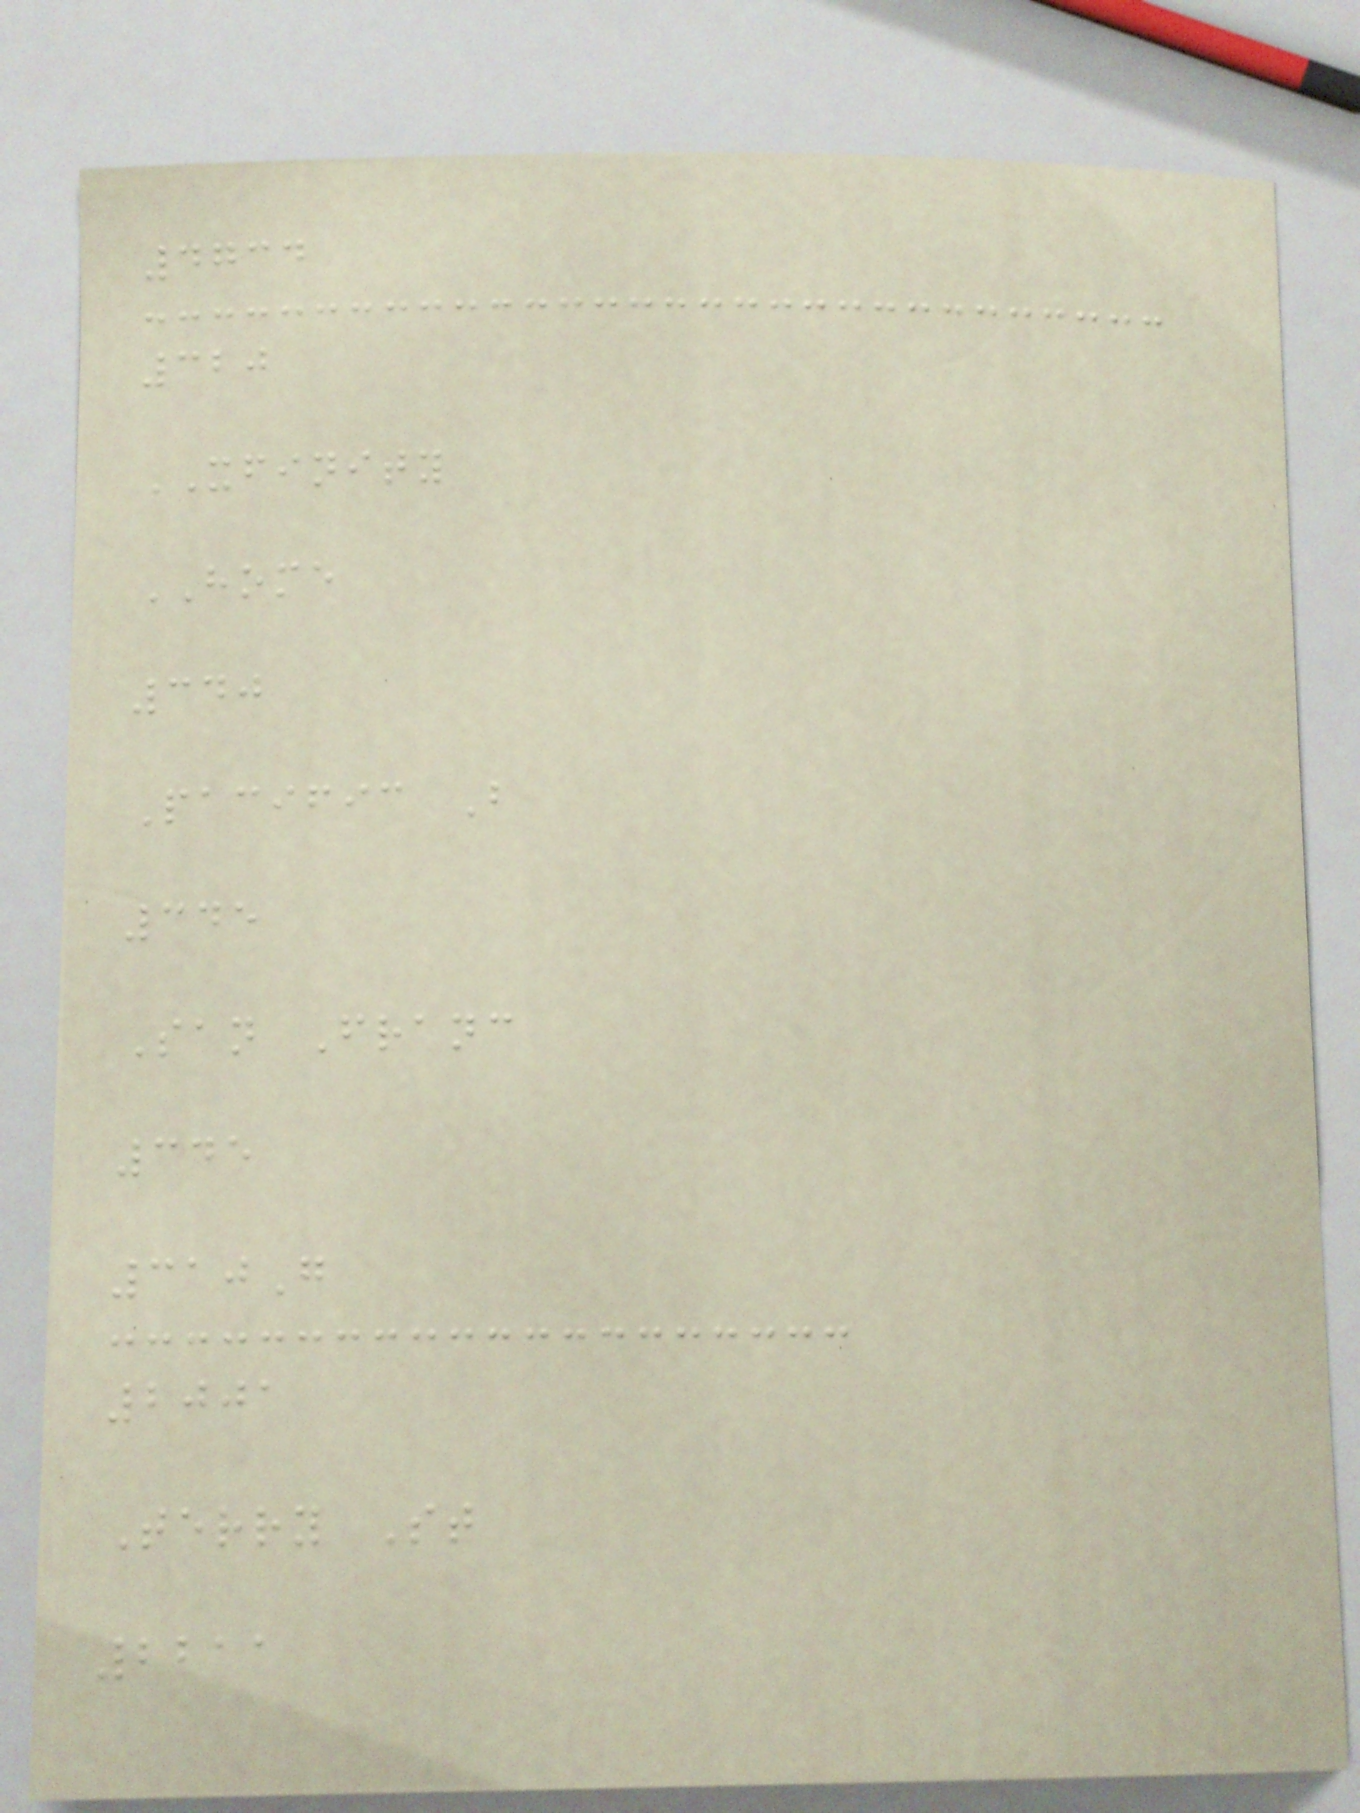4734
320
XFINITY
HOME
340
Pacific B
345
San Franc
345
310G
2001
Terry St
2211
